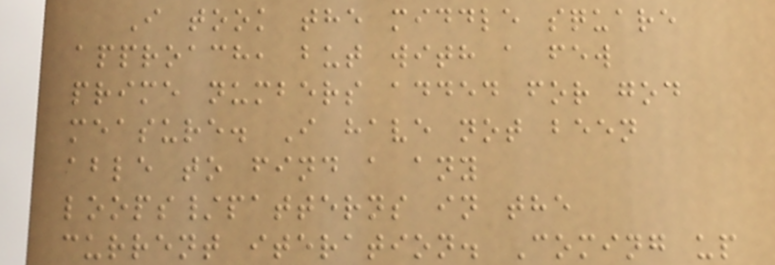I took the middle square
approach, but with a few
prime numbers added for god
measure. I have not been
able to find a any
loops/patterns in the
current iteration. Coming up
